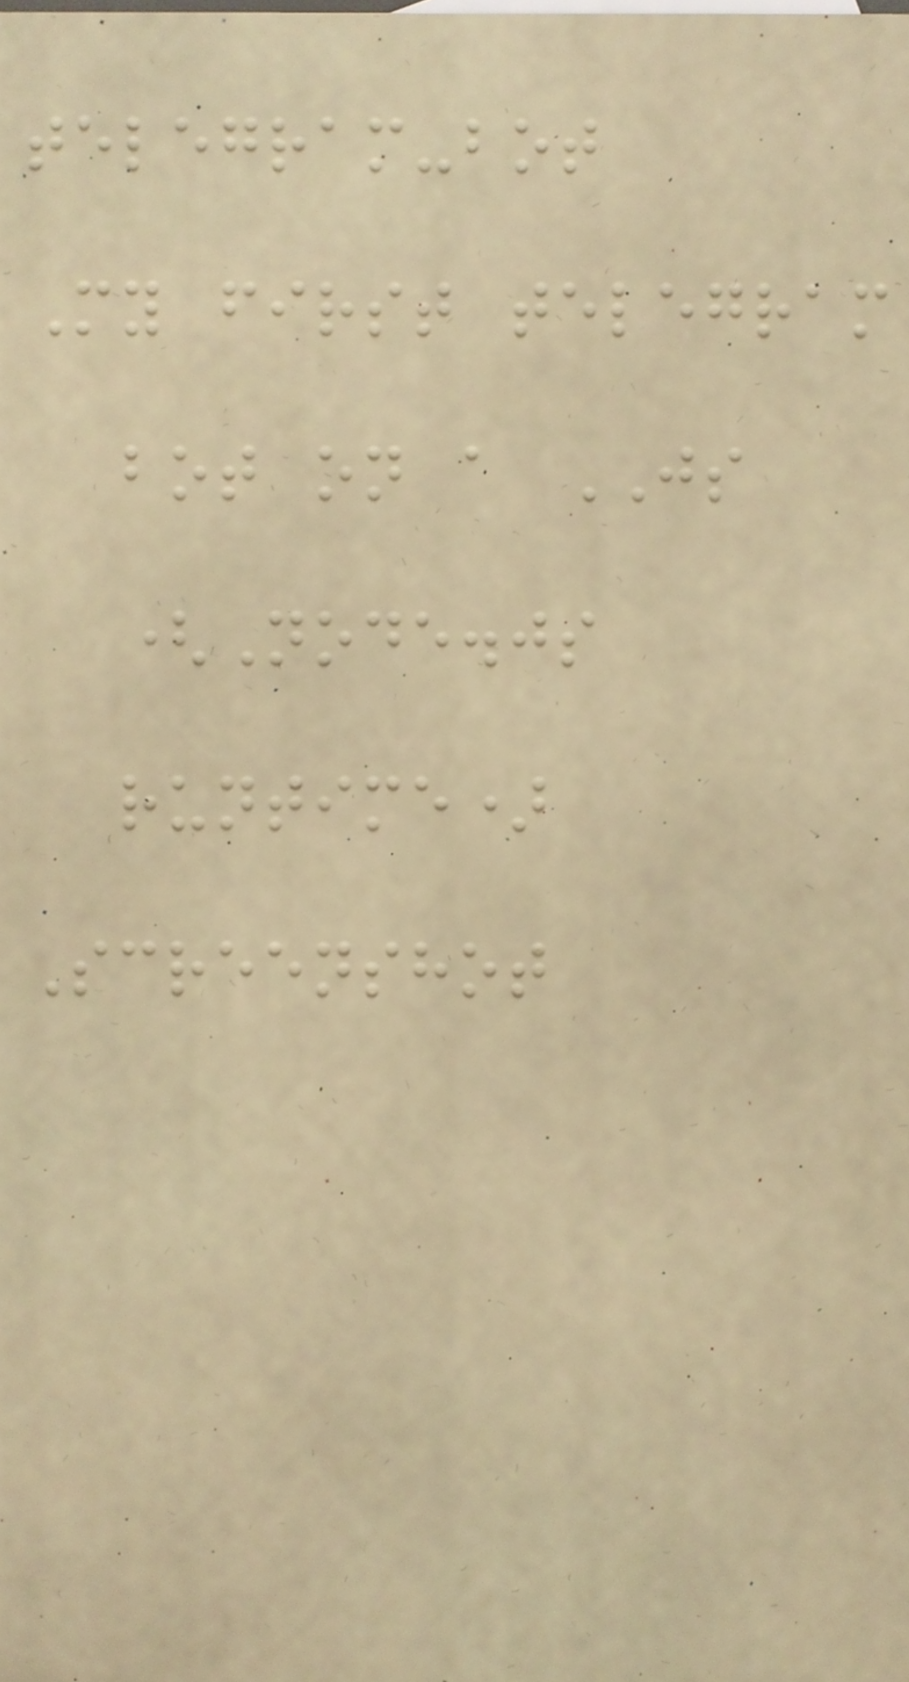telegram-bot
My first telegram
bot on a JS
(Node.js
runtime)
Screenshot
